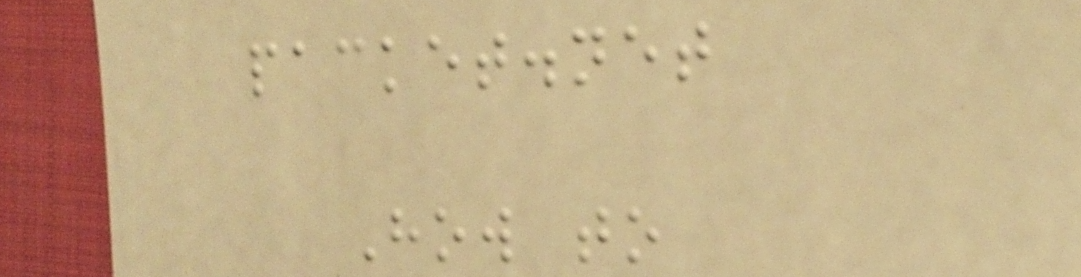packet.net
How to
